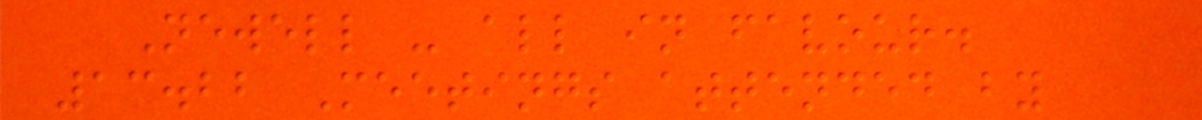Newell - all in favour.
13.22 Meetings attended by
